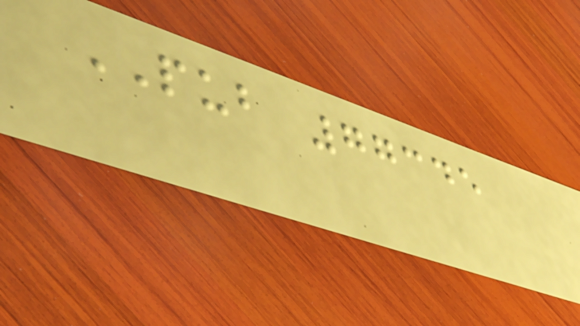PUB 77345
